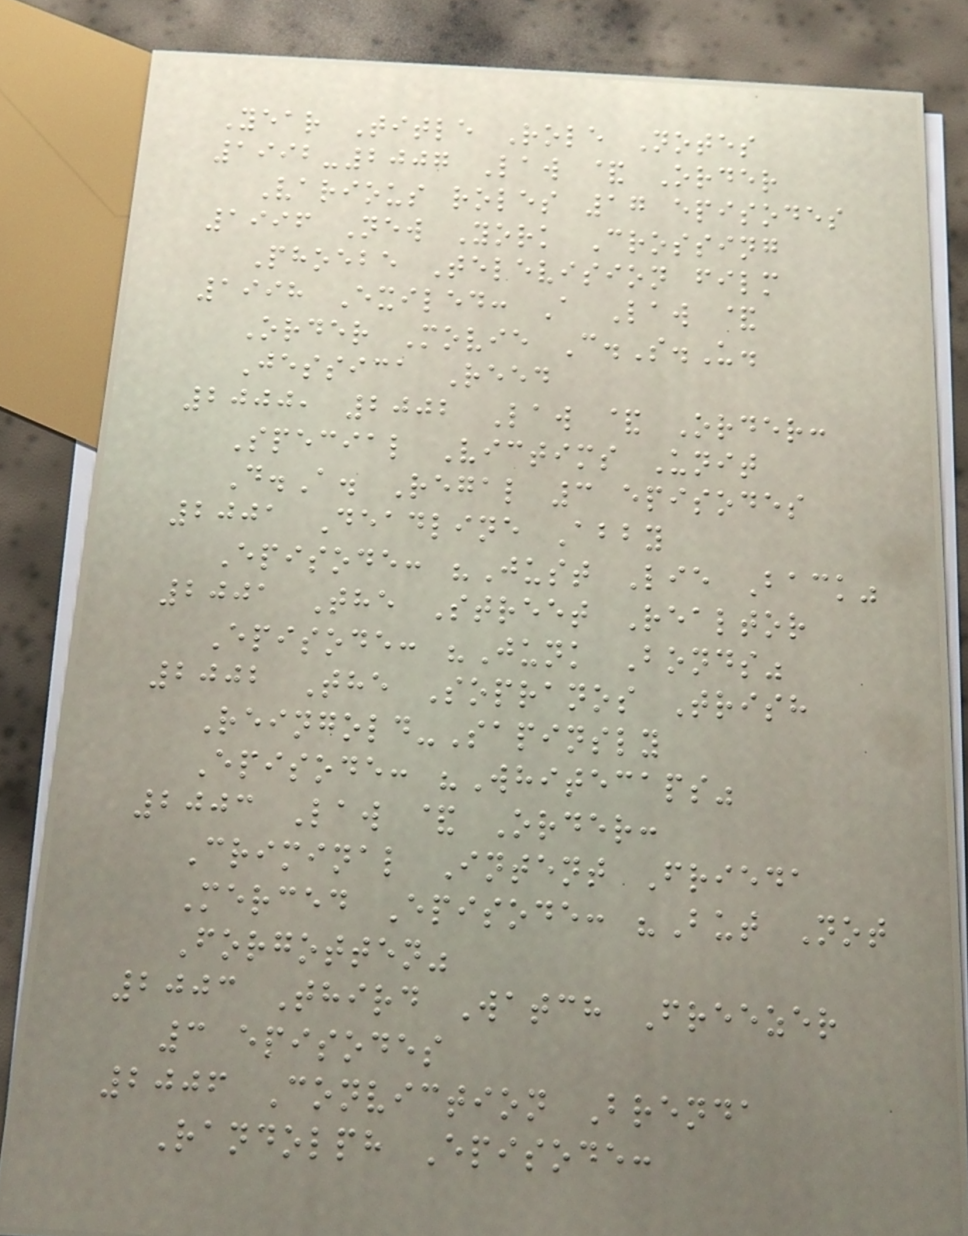Year Title Role Notes
1992-2007 Law & Order
Various roles 17 episodes
1996 New York Crossing
Phoebe Television film
1998 Exiled: A Law &
Order Movie C.S.U.
Jessica Reed
2000, 2002 Law & Order:
Special Victims Unit
D.A. Regal 3 episodes
2001 Deadline Abby
Episode: "Just Lie Back"
2001 The Street Realtor
Episode: "Junk Bonds"
2002 The Sopranos Trish
Reingold-Sapinsly
Episode: "Whitecaps"
2003 Law & Order:
Criminal Intent Frieda
Merced Episode: "But Not
Forgotten"
2003 Third Watch Freezer
3 episodes
2006 Conviction Brenda
Randolph Episode:
